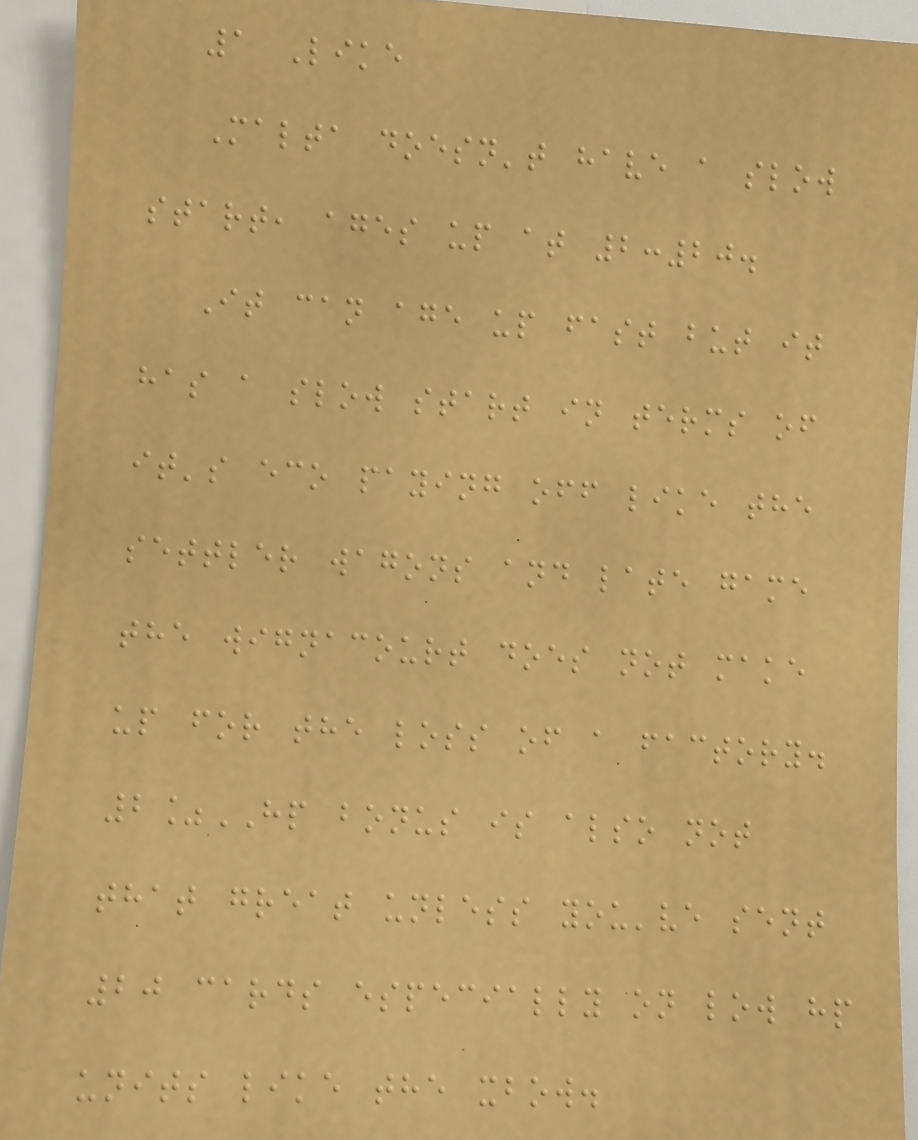1 Like
Malta doesn't have a slow
start, ages up at 2:20.
It can age up fast but it
has a slow start in terms of
it's eco paying off like the
settler wagons and late game
the wignacourt does not make
up for the loss of a factory.
2%HP bonus is also not
that great unless you've sent
20 cards especially on low hp
units like the xbow.
